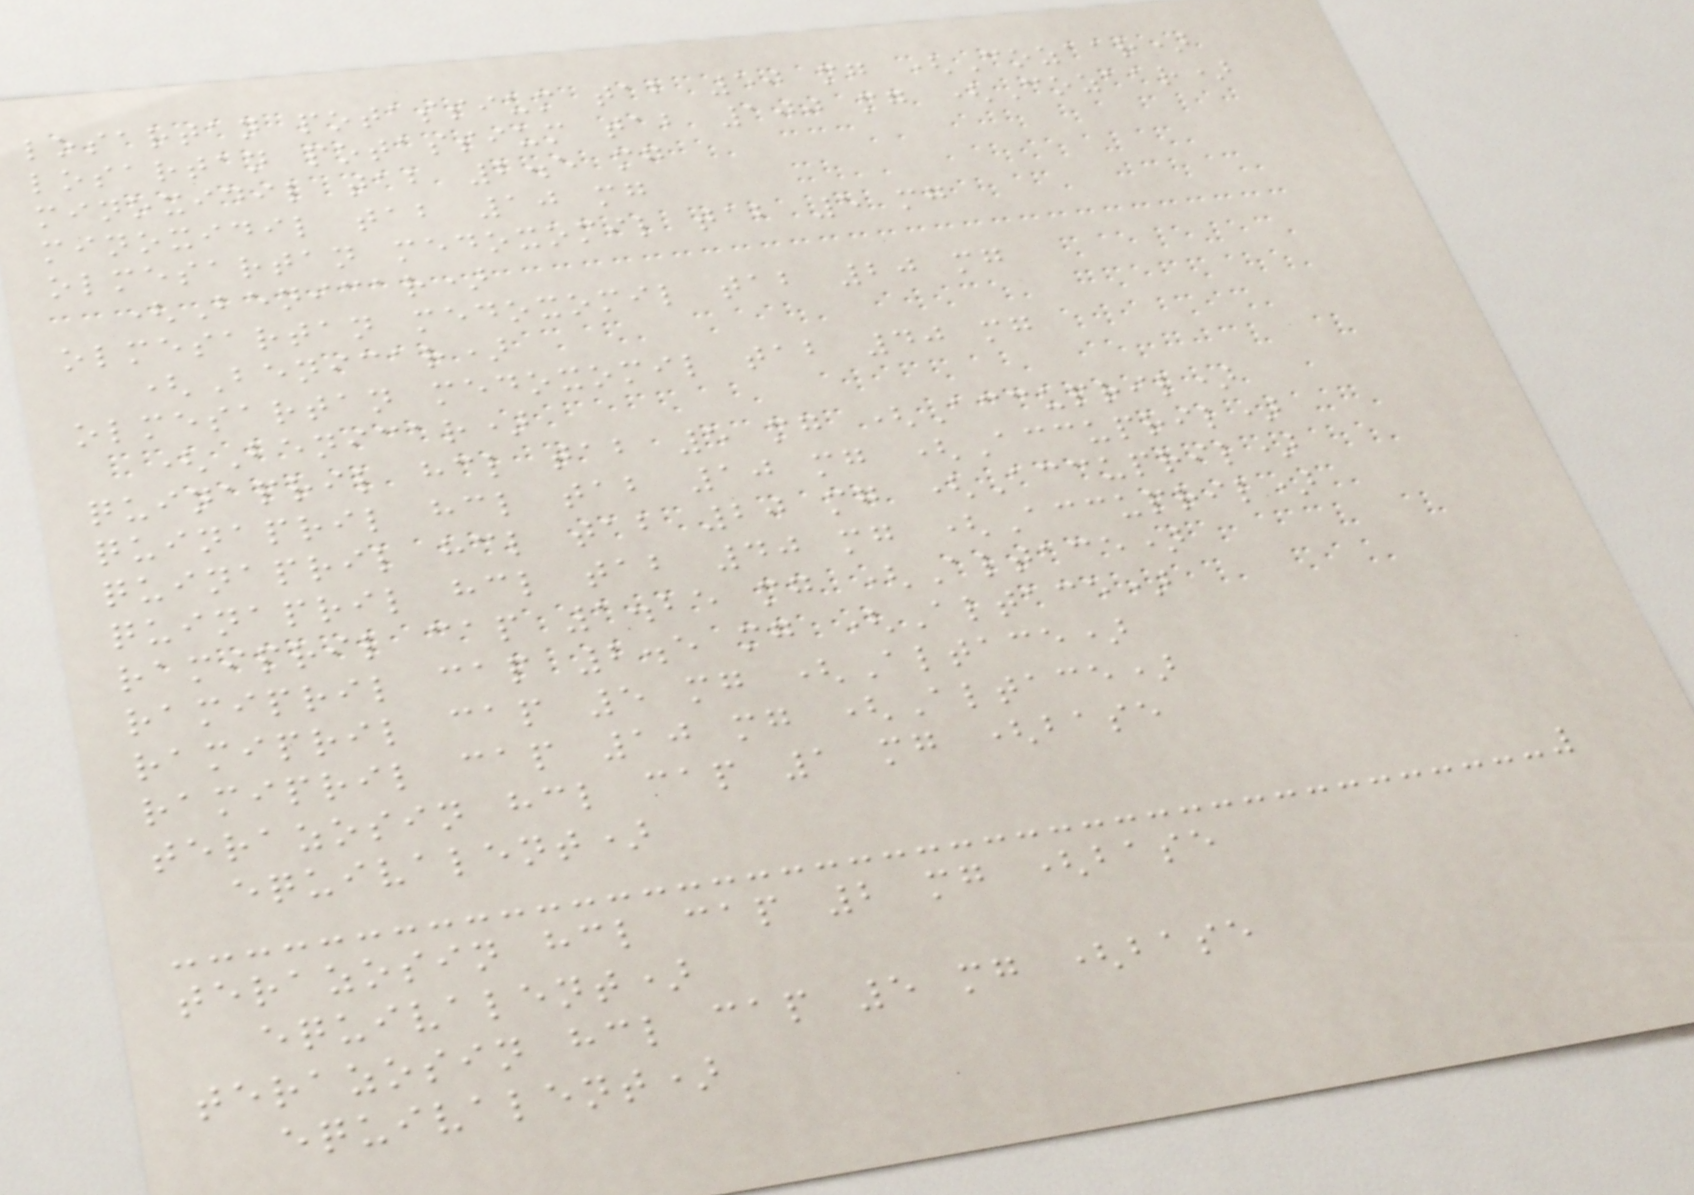losartan potassium tab 50 mg (Cozaar)
losartan potassium tab 100 mg (Cozaar)
minoxidil tab 2.5 mg
minoxidil tab 10 mg
olmesartan medoxomil tab 5 mg
(Benicar)
olmesartan medoxomil tab 20 mg
(Benicar)
olmesartan medoxomil tab 40 mg
(Benicar)
quinapril hcl tab 5 mg (Accupril)
quinapril hcl tab 10 mg (Accupril)
quinapril hcl tab 20 mg (Accupril)
quinapril hcl tab 40 mg (Accupril)
ramipril cap 1.25 mg (Altace)
ramipril cap 2.5 mg (Altace)
ramipril cap 5 mg (Altace)
ramipril cap 10 mg (Altace)
terazosin hcl cap 1 mg (base
equivalent)
terazosin hcl cap 2 mg (base
equivalent)
terazosin hcl cap 5 mg (base
equivalent)
